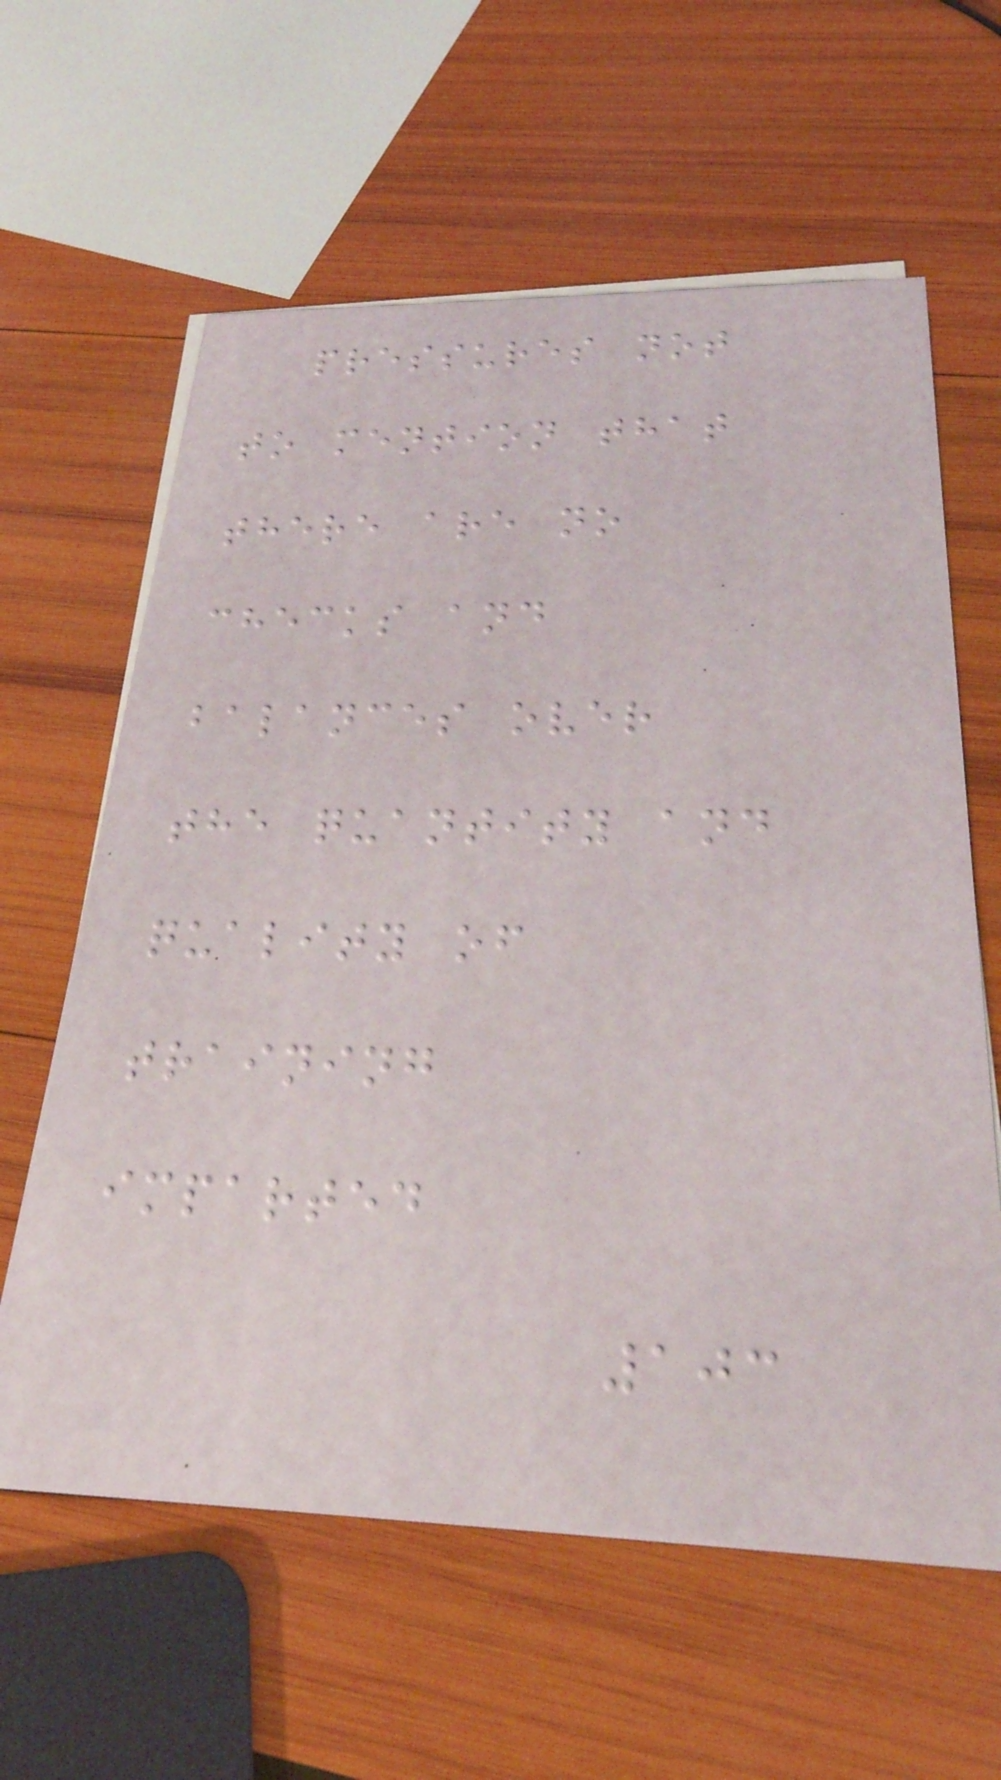pressures not
to mention that
there are no
checks and
balances over
the quantity and
quality of
training
imparted
103
